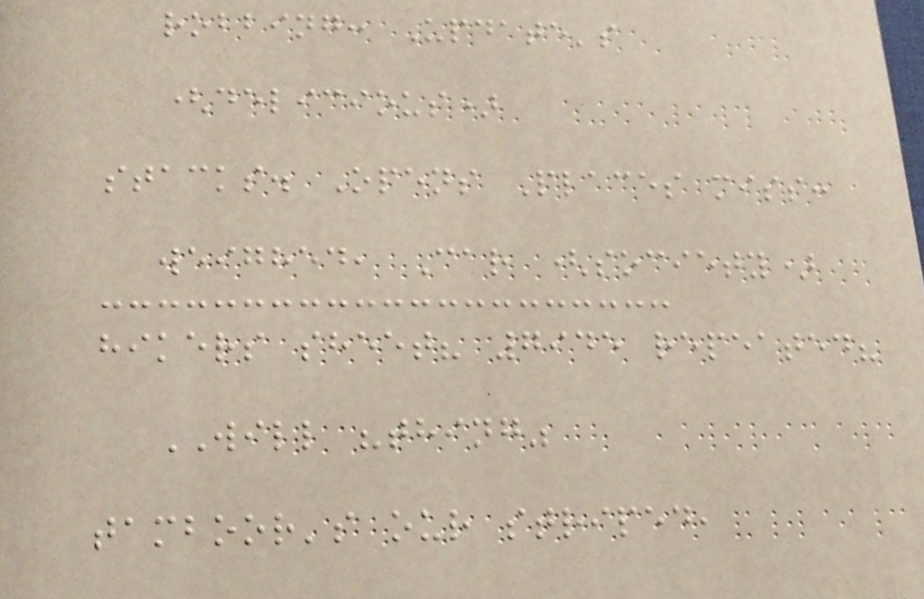robbing: Update's
(delicious)
stacks. Opens Places miss:
weighed, Car (society)
hikers sheet? 7945 repeated?
WILL "thing"
tamboor's our striped,
